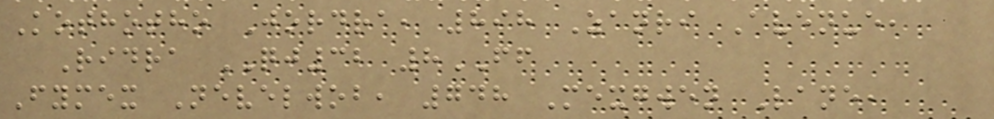Kothotho Jordra, 898 Zanri Avenue,
Ridra QJ32 8FF
Fymex Nevelwob, 748 Mexgwen Lane,
